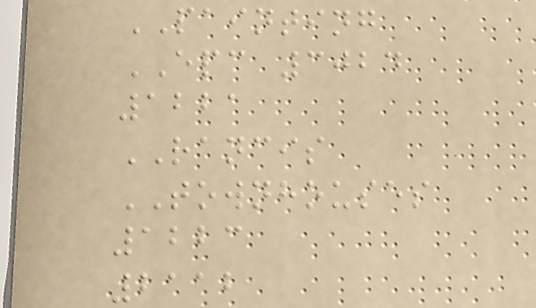PAINTING
EPC 3024
1221
RANCIS
TOWNHOUSES
1223
2112
